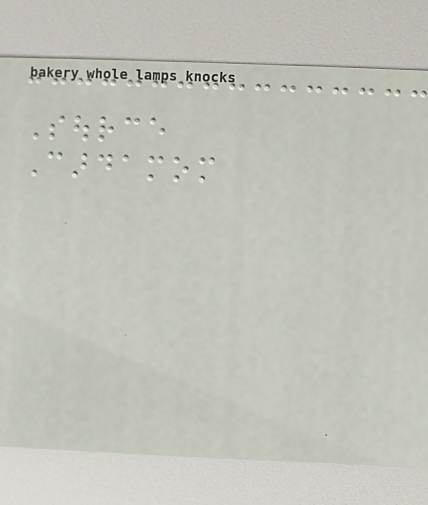Source
Cardamom
